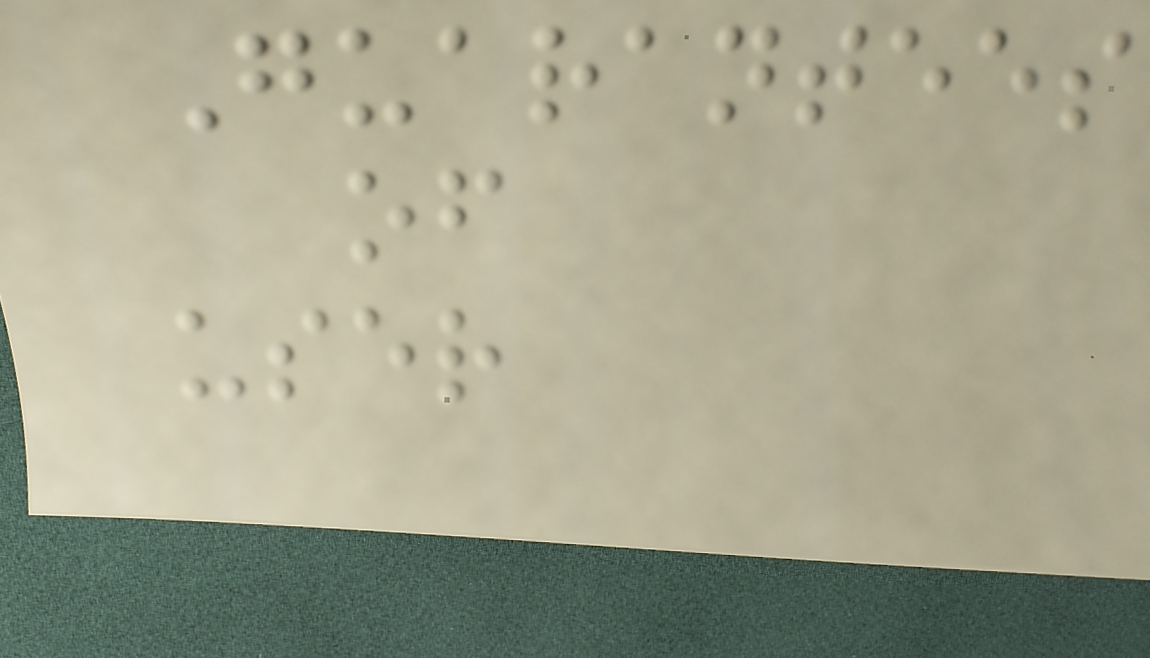Guarantees
of
user
